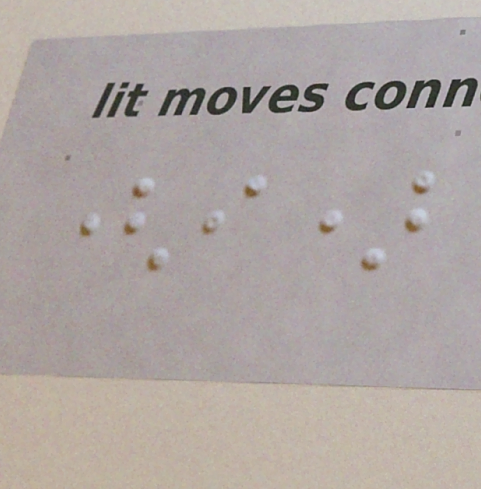(i)
